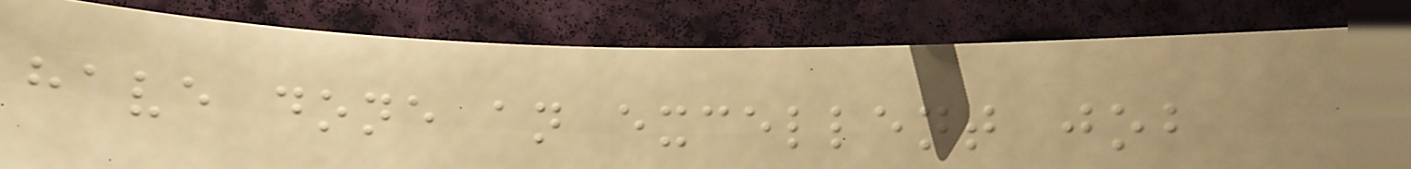have done an excellent job
